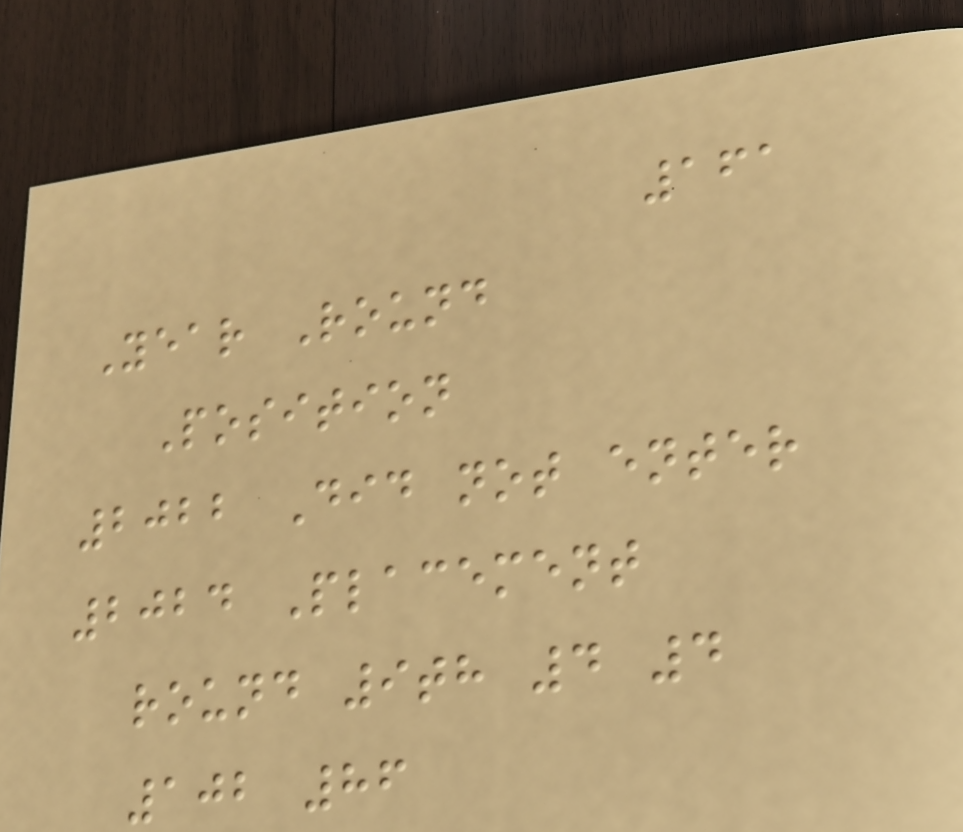161
Year Round
Position
2022 Did not enter
2024 Placement
round 9th 4 4
102 86
